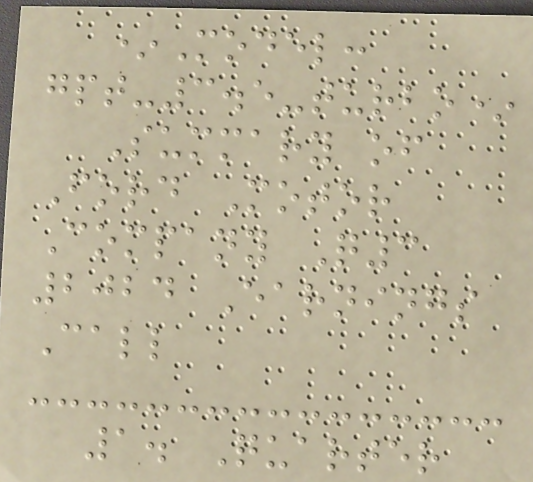*Model:
gpt-3.5-turbo*
Summary of
Ford Motor
Company Q3
2024 Earnings
Call
1. Quarter
